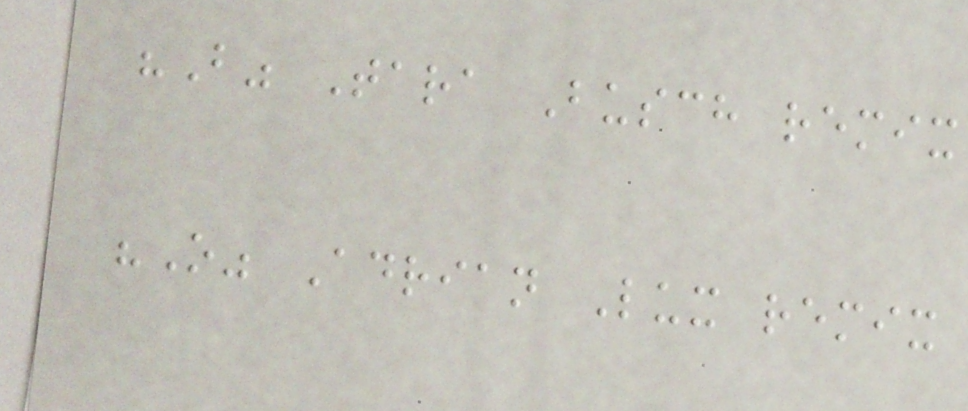"B" Tara Busch remix
"O" Adrian Lux remix
